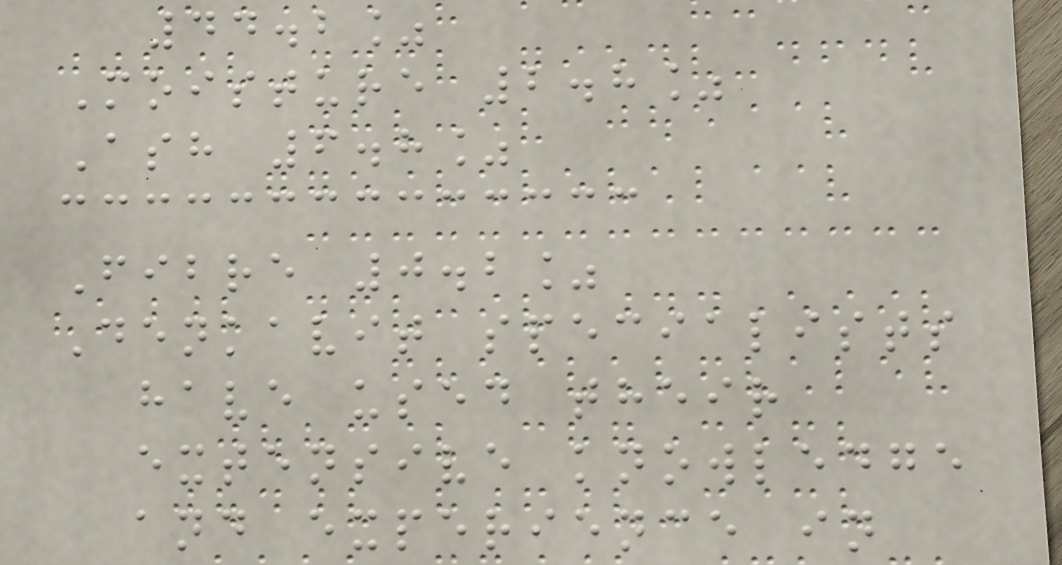44.2%
Moisture 2.8%
Ash 6.8%
Fibre 0.2%
Denkavit specialists
have used their
extensive knowledge
and experience in
